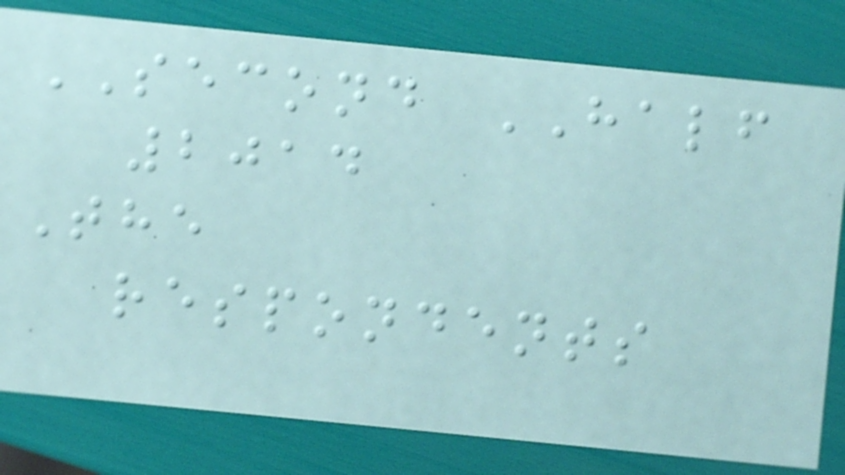SECOND HALF
2014
The
respondents
